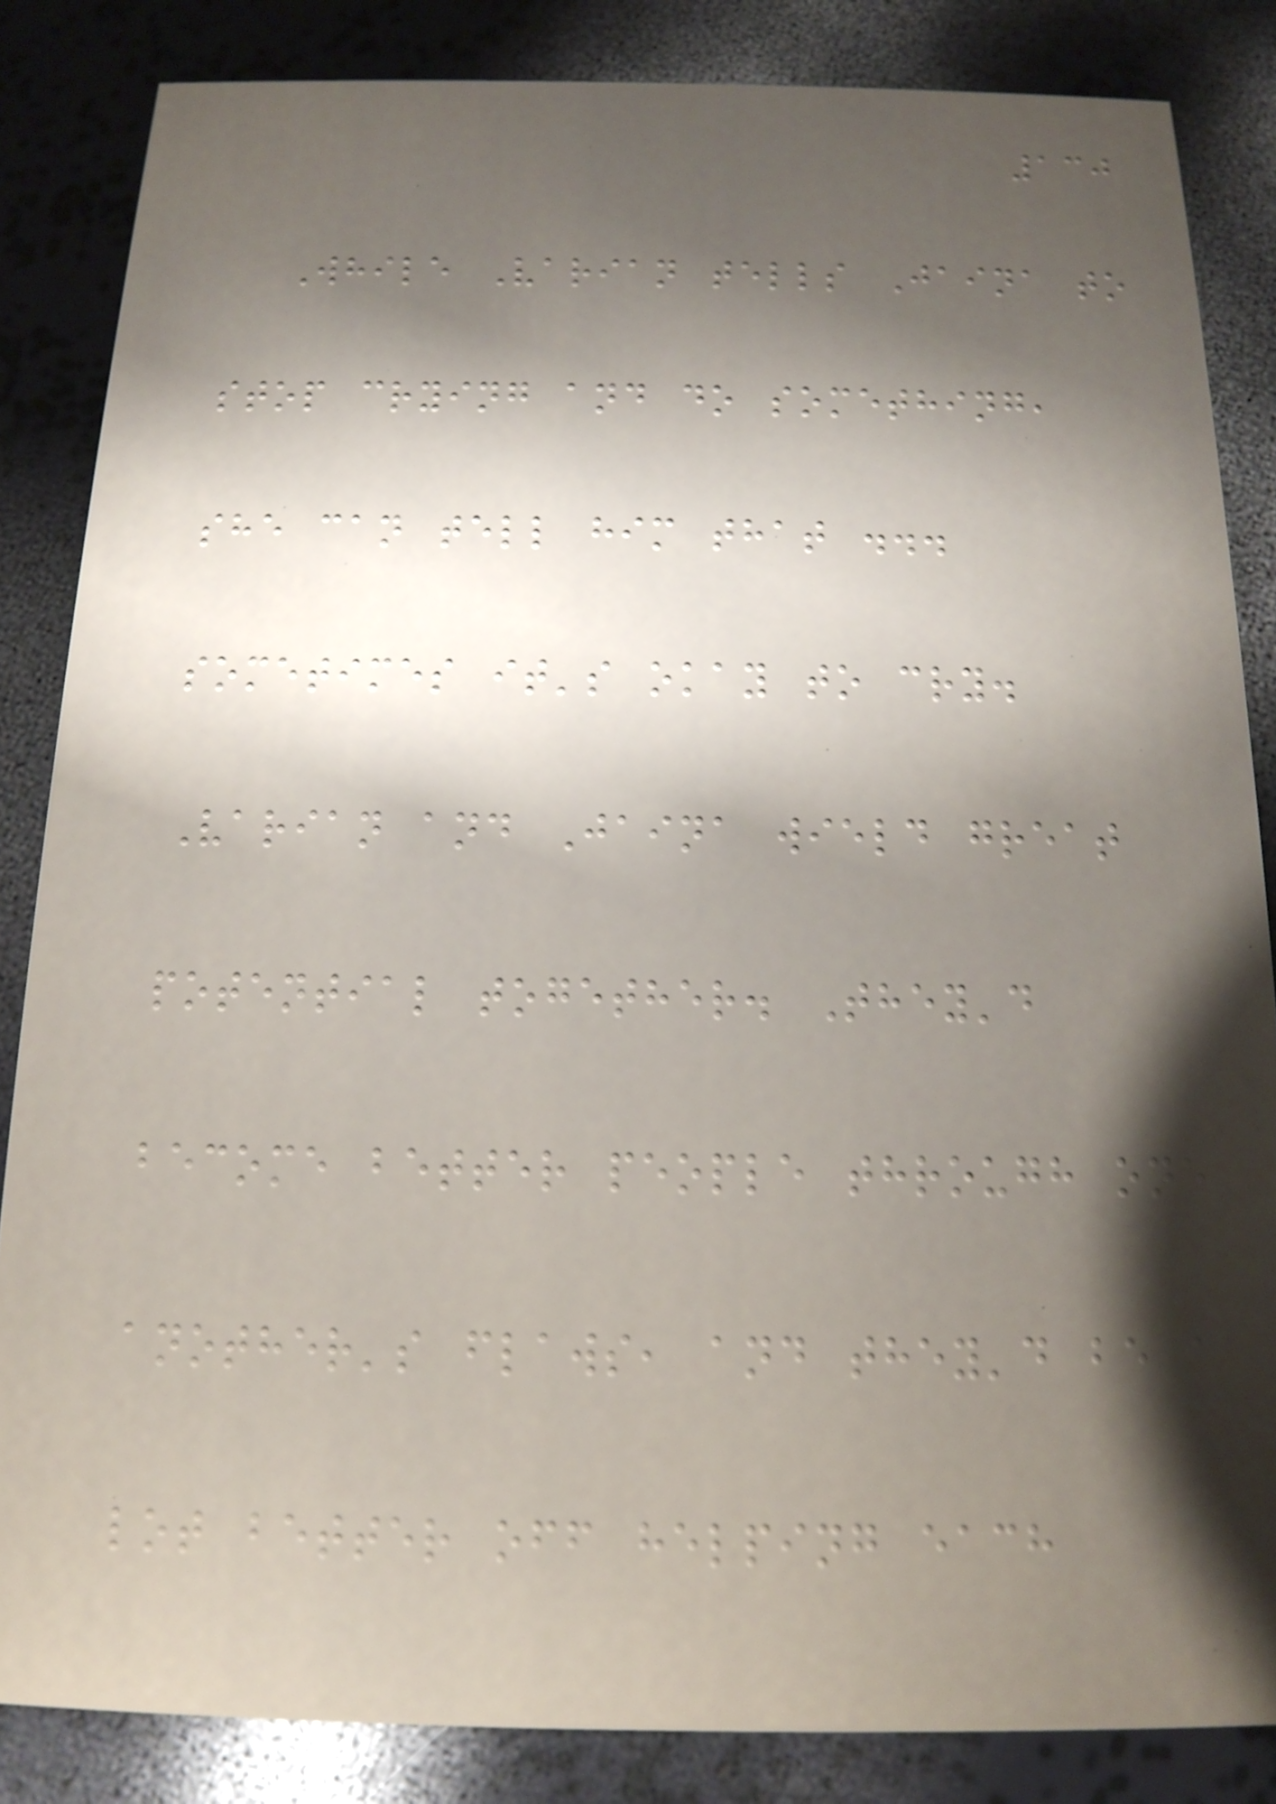130
While Varian tells Jaina to
stop crying and do something,
she can tell him that ...
sometimes it's okay to cry.
Varian and Jaina wield great
potential together. They'd
become better people through one
another's flaws, and they'd be a
lot better off helping each
